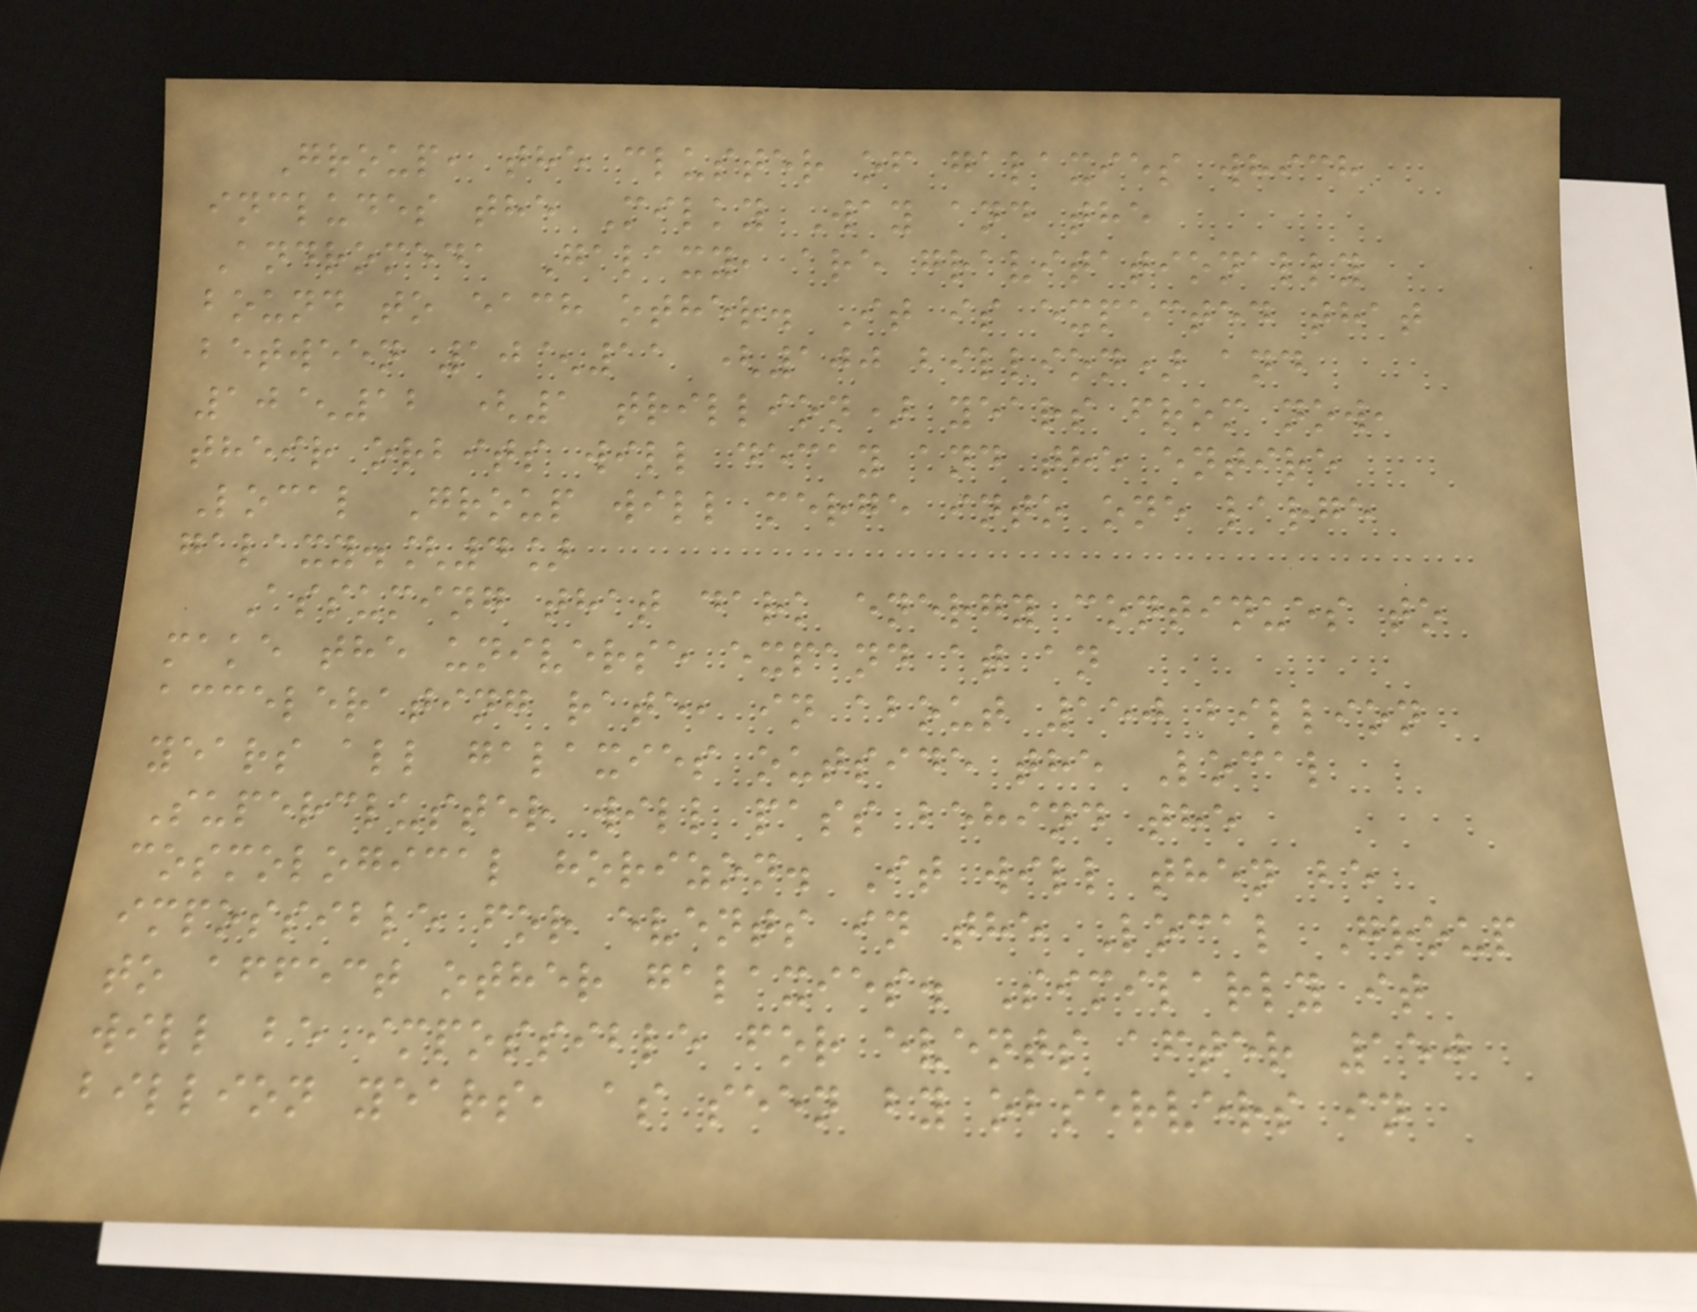Group, the cluster of galaxies which
includes the Milky Way and the
Andromeda Galaxy, are gravitationally
bound to each other. It is expected that
between 10^11 (100 billion) and
10^12 (1 trillion) years from now,
their orbits will decay and the entire
Local Group will merge into one large
galaxy.[4]
Assuming that dark energy continues to
make the universe expand at an
accelerating rate, in about 150 billion
years all galaxies outside the Local
Supercluster will pass behind the
cosmological horizon. It will then be
impossible for events in the Local Group
to affect other galaxies. Similarly it
will be impossible for events after 150
billion years, as seen by observers in
